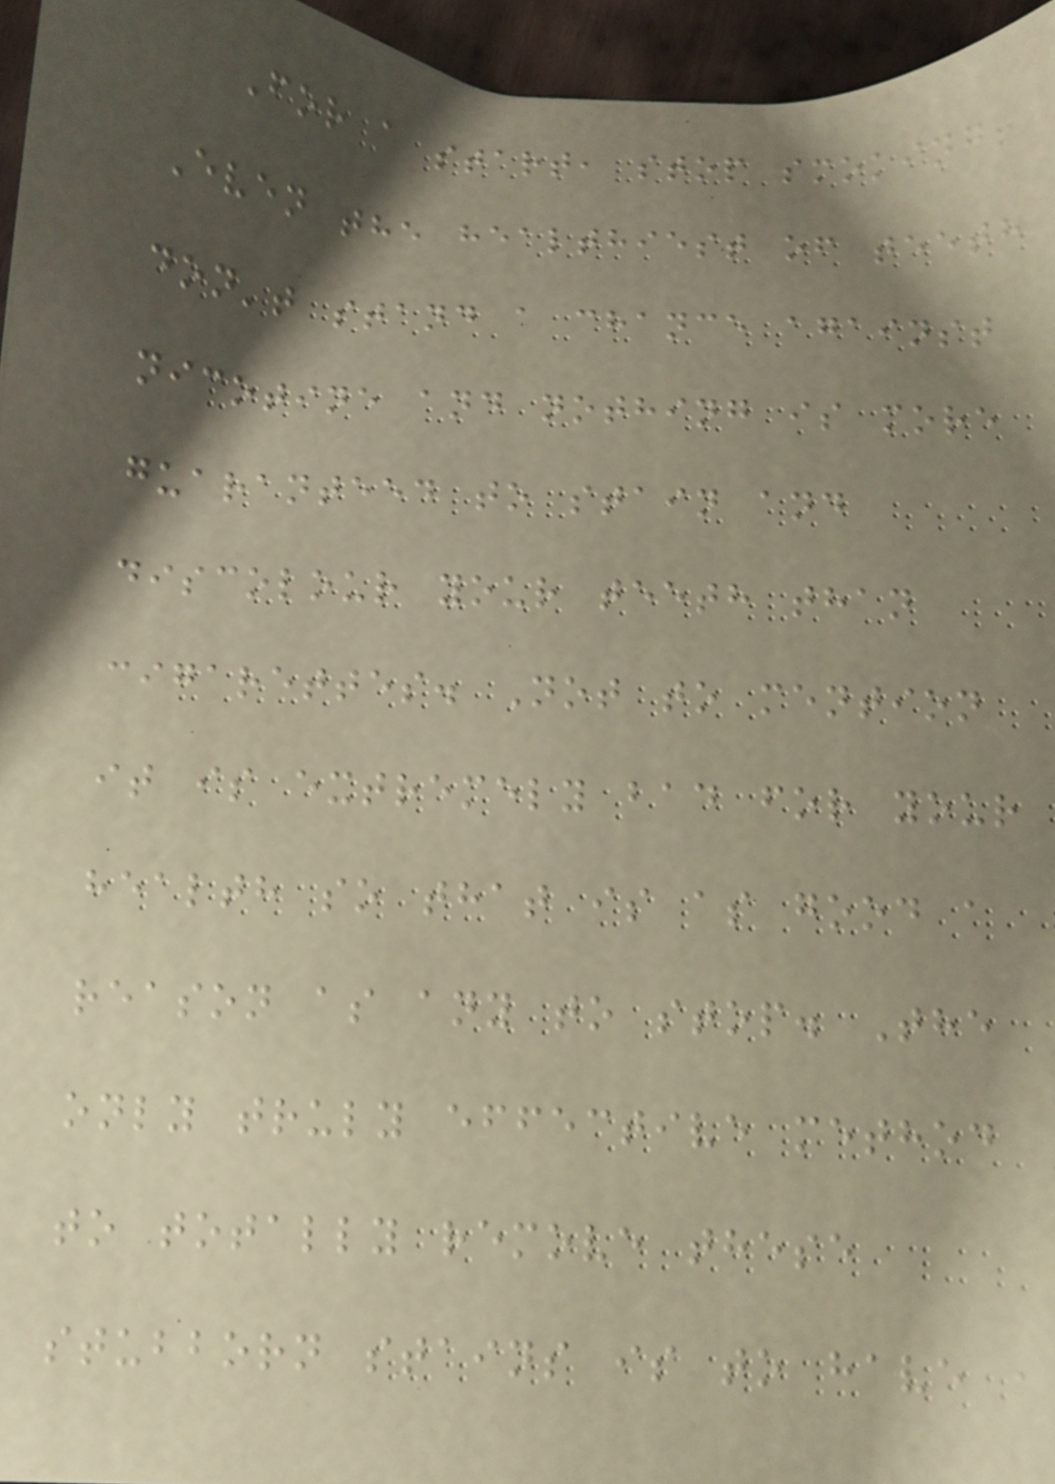For a start, stop smoking!
Even the healthiest of teeth
don't stand a chance against
nicotine and nothing is more
guaranteed to stain and
discolour your teeth than
cigarettes. Not to mention
it is extremely bad for your
health so that is as good a
reason as any to stop. The
only truly effective method
to totally remove these
stubborn stains is to have a
